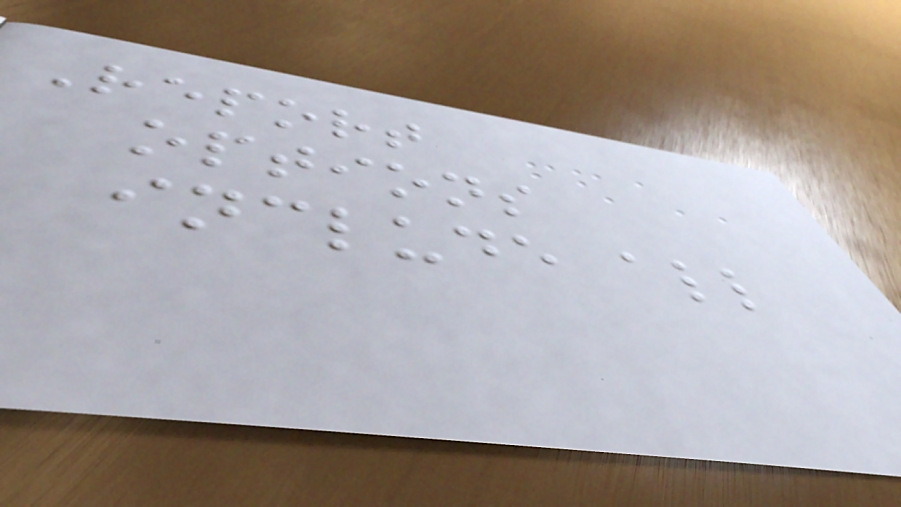Report
options
include all
